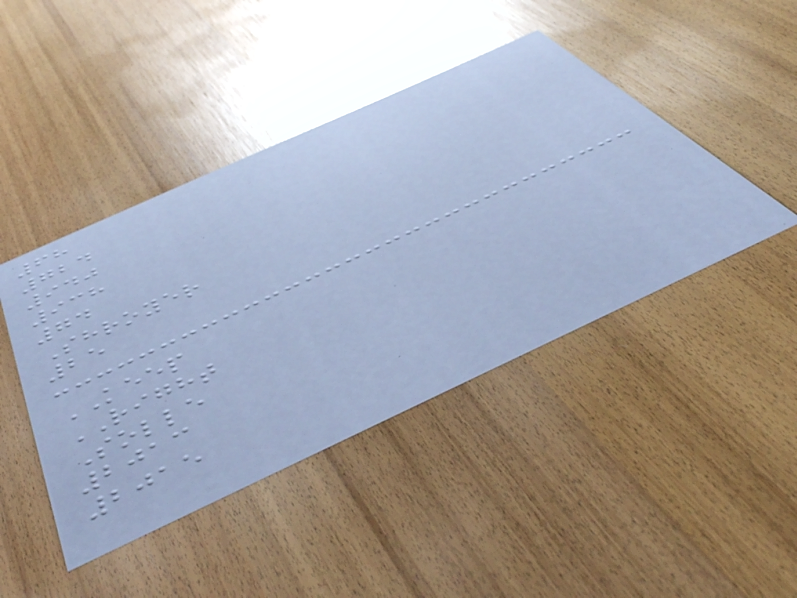68
724
940
938
74
Shroyer
25
KEEP
RIGHT
Solle
2013
2015
